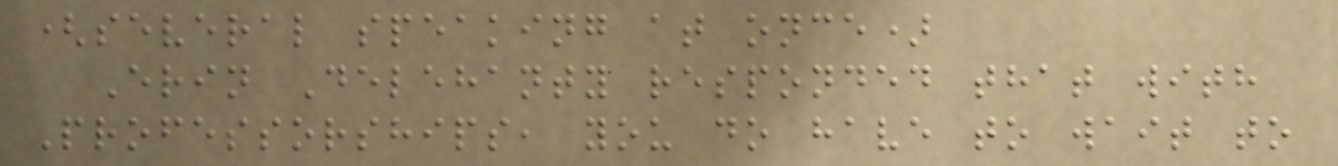(several speaking at once)
Erin Delehanty responded that with
Professorships, you do have to wait to
